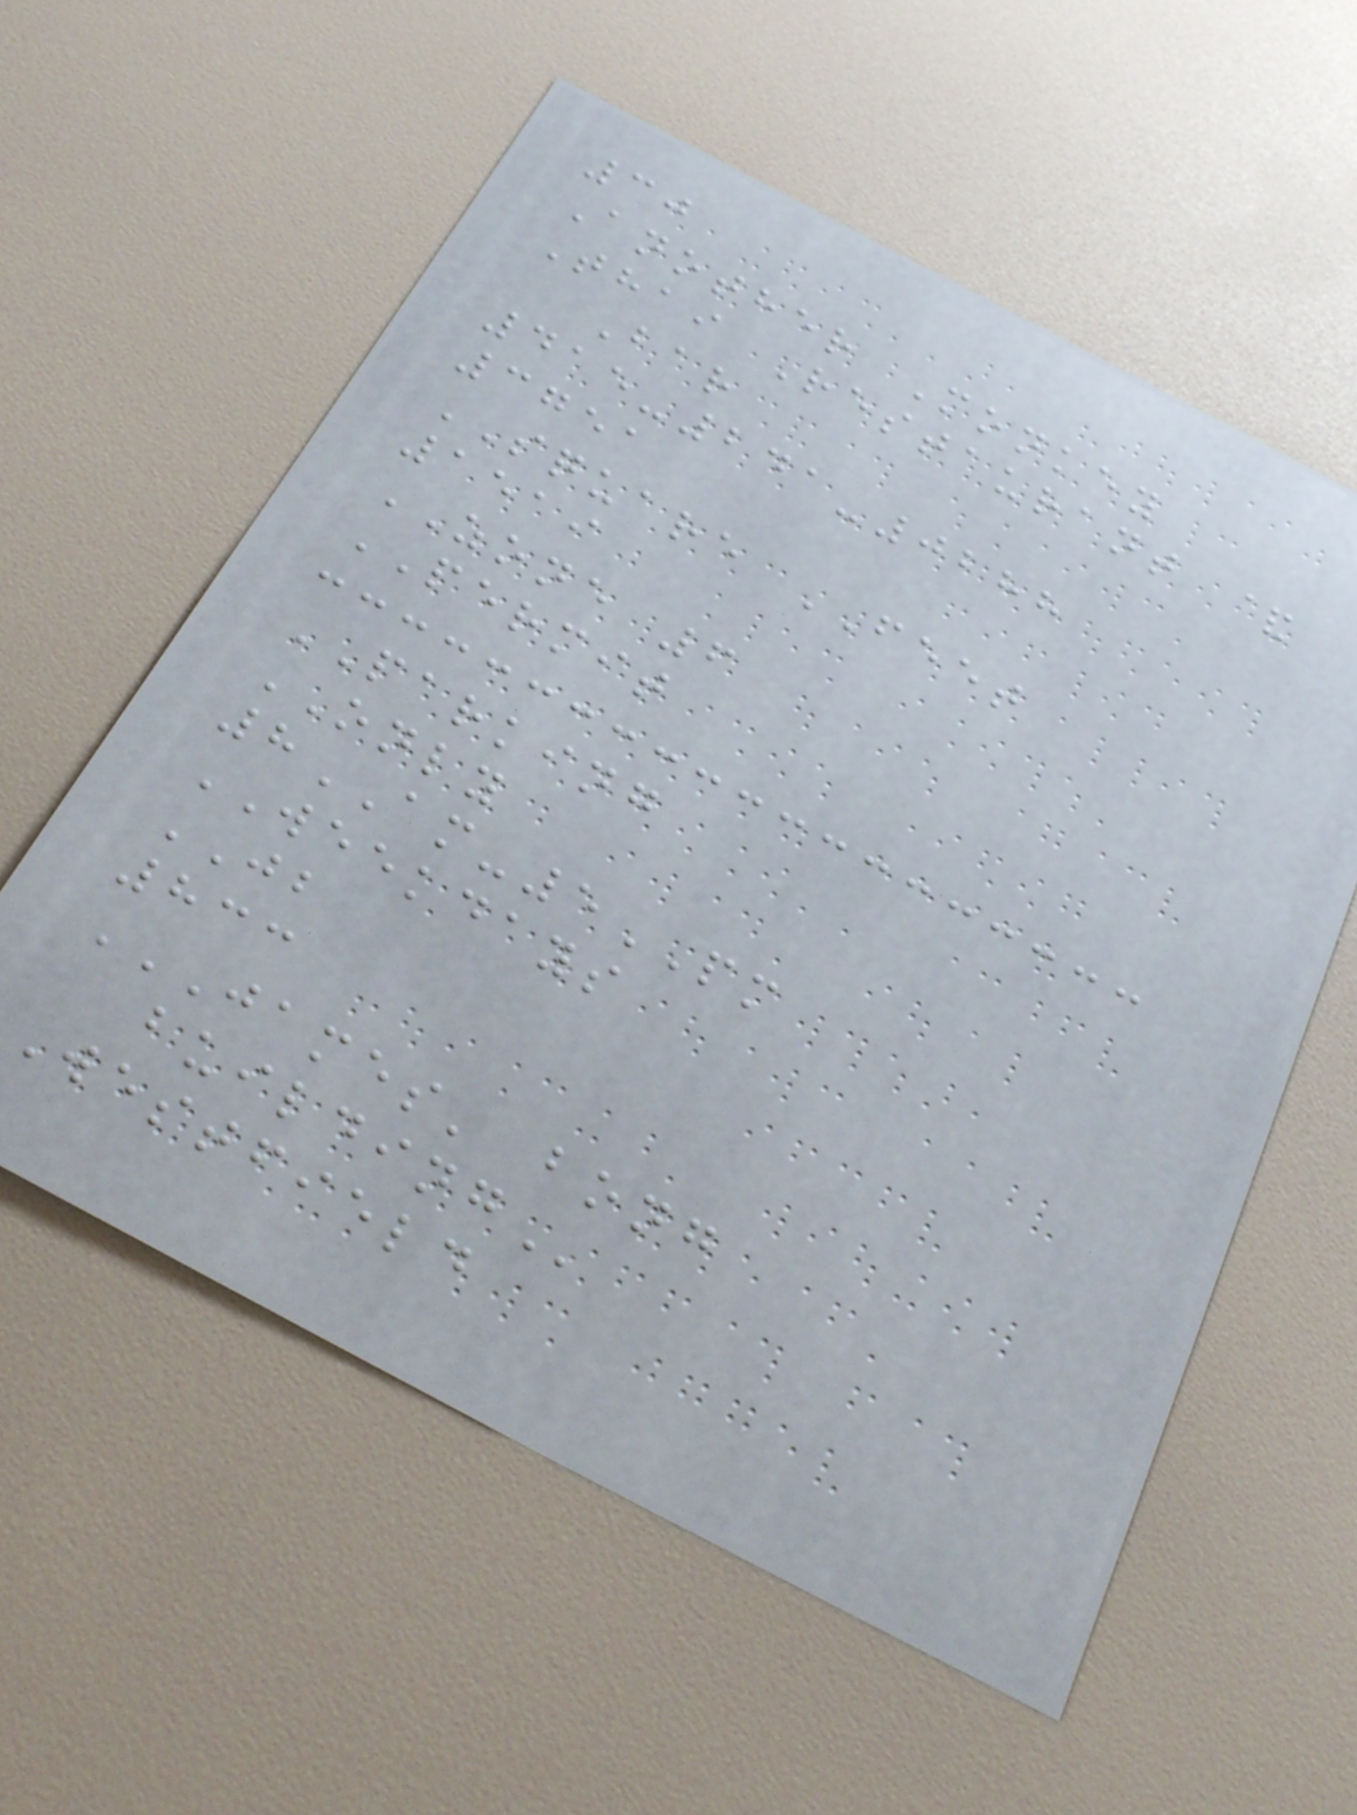30
Another Monkey
Thai Restaurant &
Bar
415-241-0288
3751
SQUARE FEET
1519
ZONE 6
PERMIT
PARKING
ONLY
8AM-5PM
WEEKDAYS
JB
833
JAMES' BONG
BUILDING
Westfield
